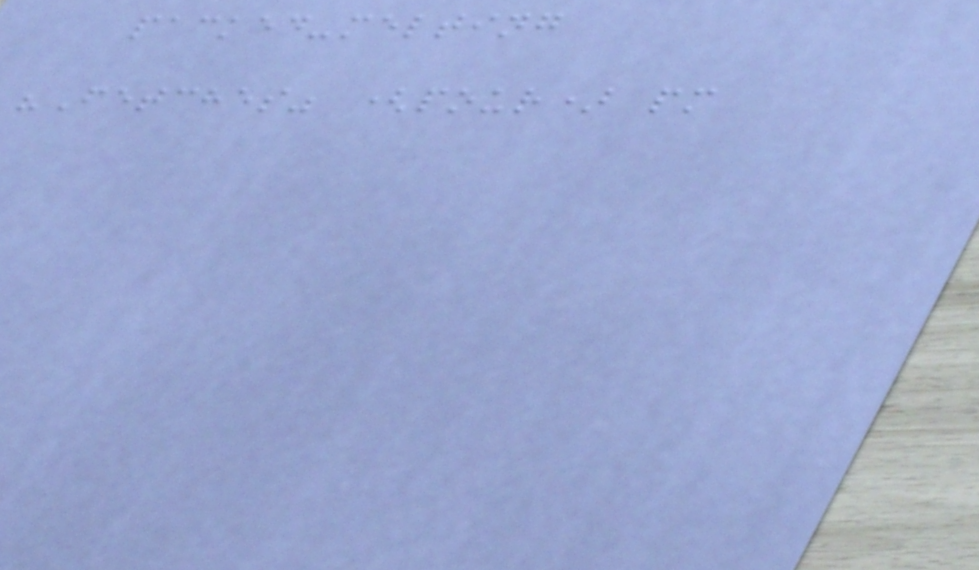packed-melting
"Fetches" (pour) pm
